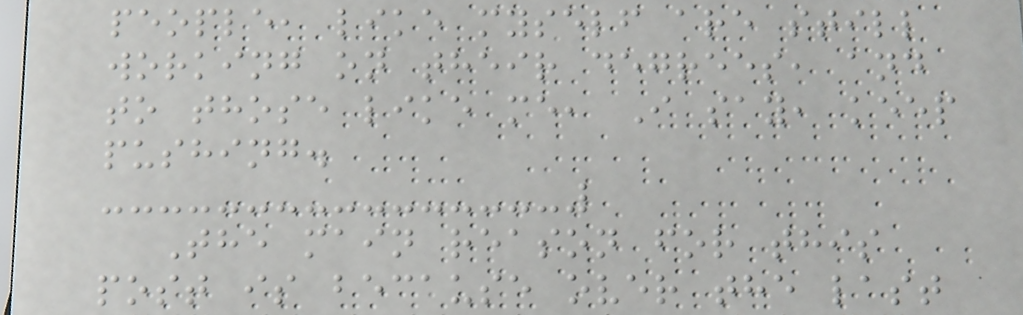people, like myself are still
working on their degrees, and
to those like me, I say, keep
pushing.
The main reason for this
post is because over the last
